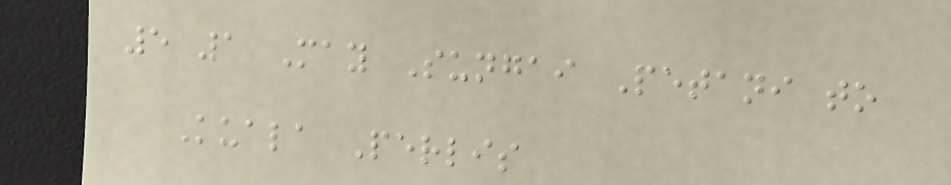5 1 May Sungai Petani to
Kuala Perlis
